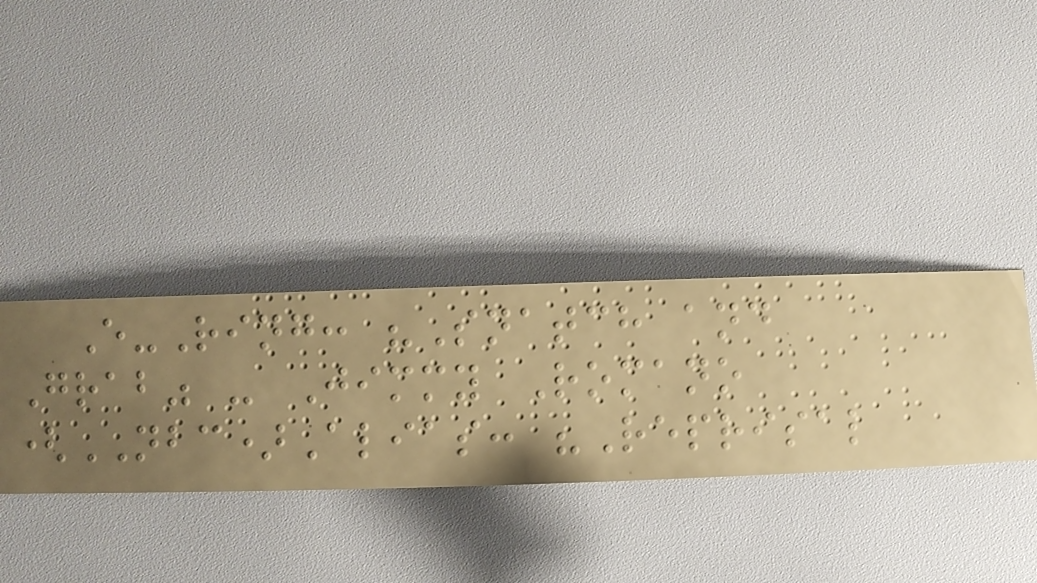E-Ring: "Snatch and
Grab" - Jimmy Romano
(NBC)Alias: "Reprisal
